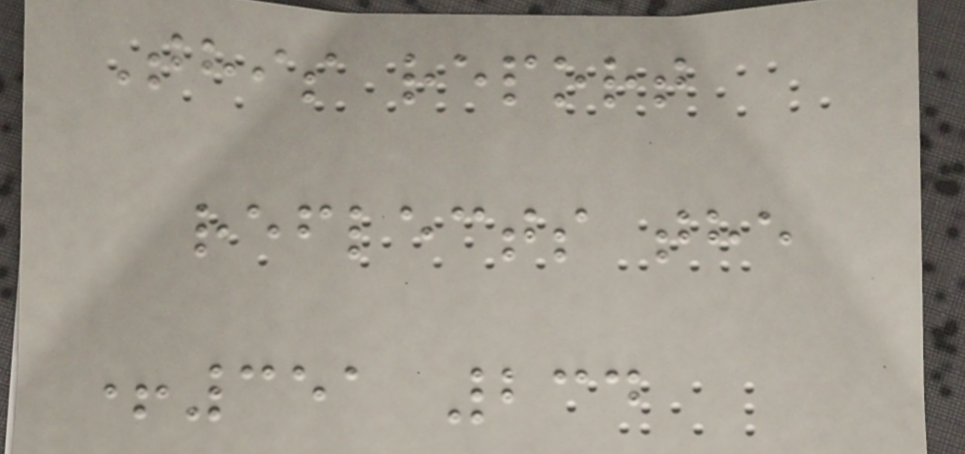This report
reflects the
+351 234
